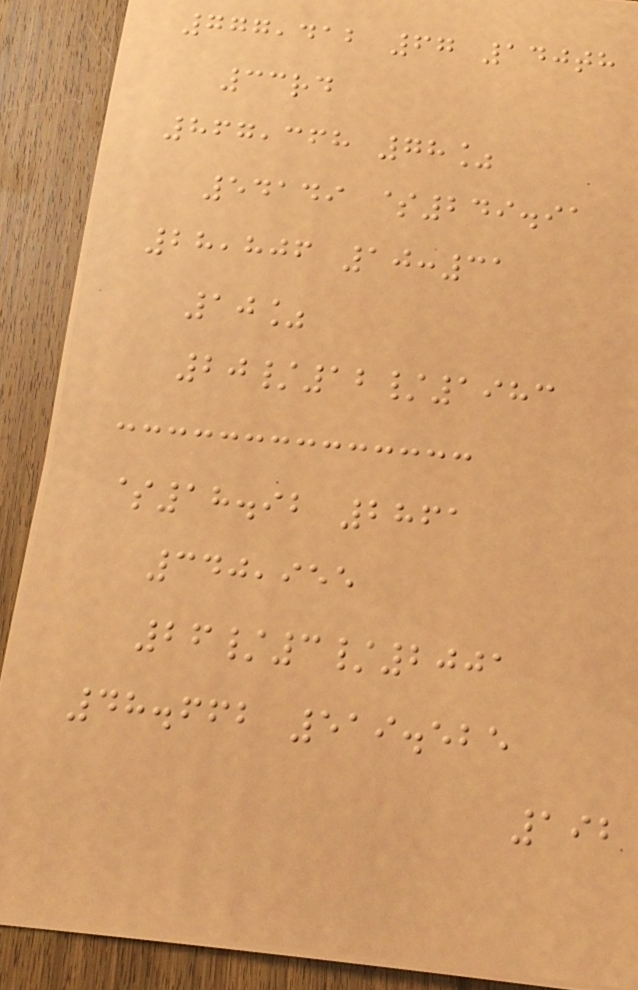777,412 67 140th
33rd
867,368 78%
54149 $249.91
28,806 10:31
10%
20/12/1983
$18.92 2861
340,955
26/3/2001
48.662 519.525
192
